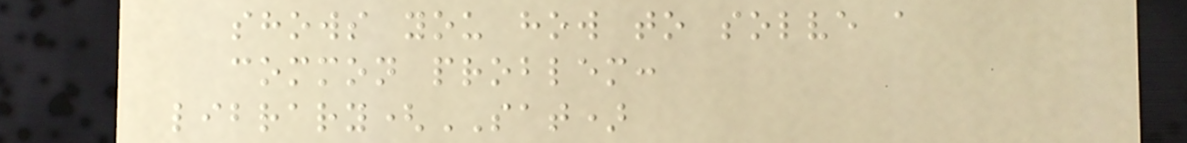shows you how to solve a
common problem:
library(SAT)
